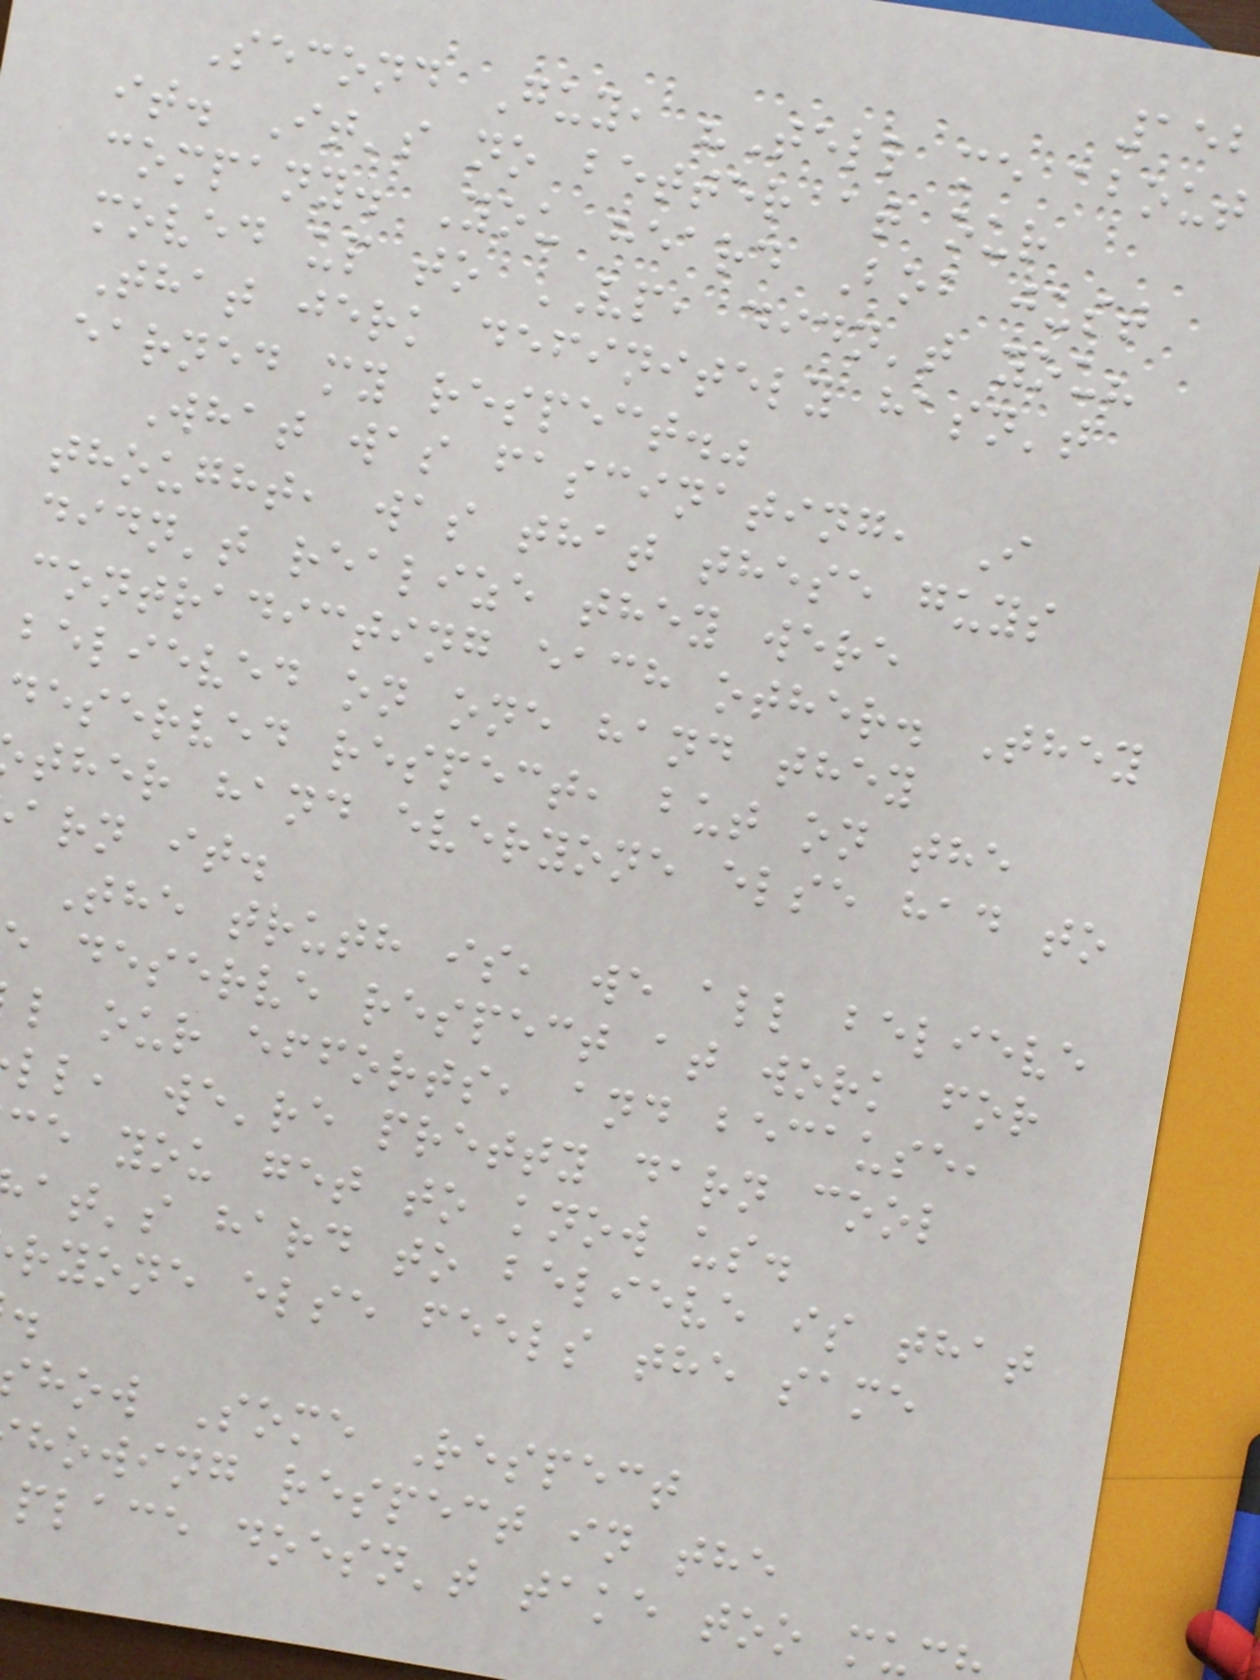152
Second Guy, "Tell me about
it. It's no better at our
company. You heard Bob just
moved up to VP, didn't you?
That jerk definitely hasn't
earned my respect."
What was fascinating, I
thought, was that these guys
didn't realize they were
contradicting each other. They
believed on one hand they
deserved respect, but on the
ther hand everyone else had to
arn it.
The truth is, we all believe
deserve respect at work for
l our efforts, and because,
ll, we're pretty darn cool
ce you get to know us.
at's hard to believe is that
ryone else feels the same
how Some Respect
howing respect in the
place doesn't take too mu
